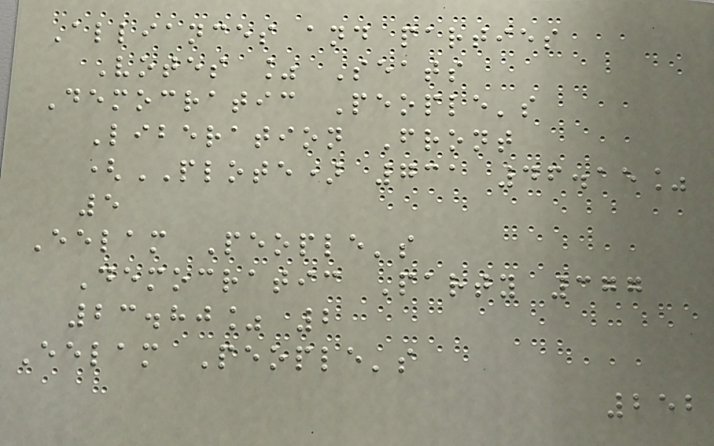Alliances and parties
Votes % Seats
Democratic People's
Liberation Front
(PLOTE) 731 46.15%
5
Eelam People's
Democratic Party 377
23.80% 2
Eelam People's
252
